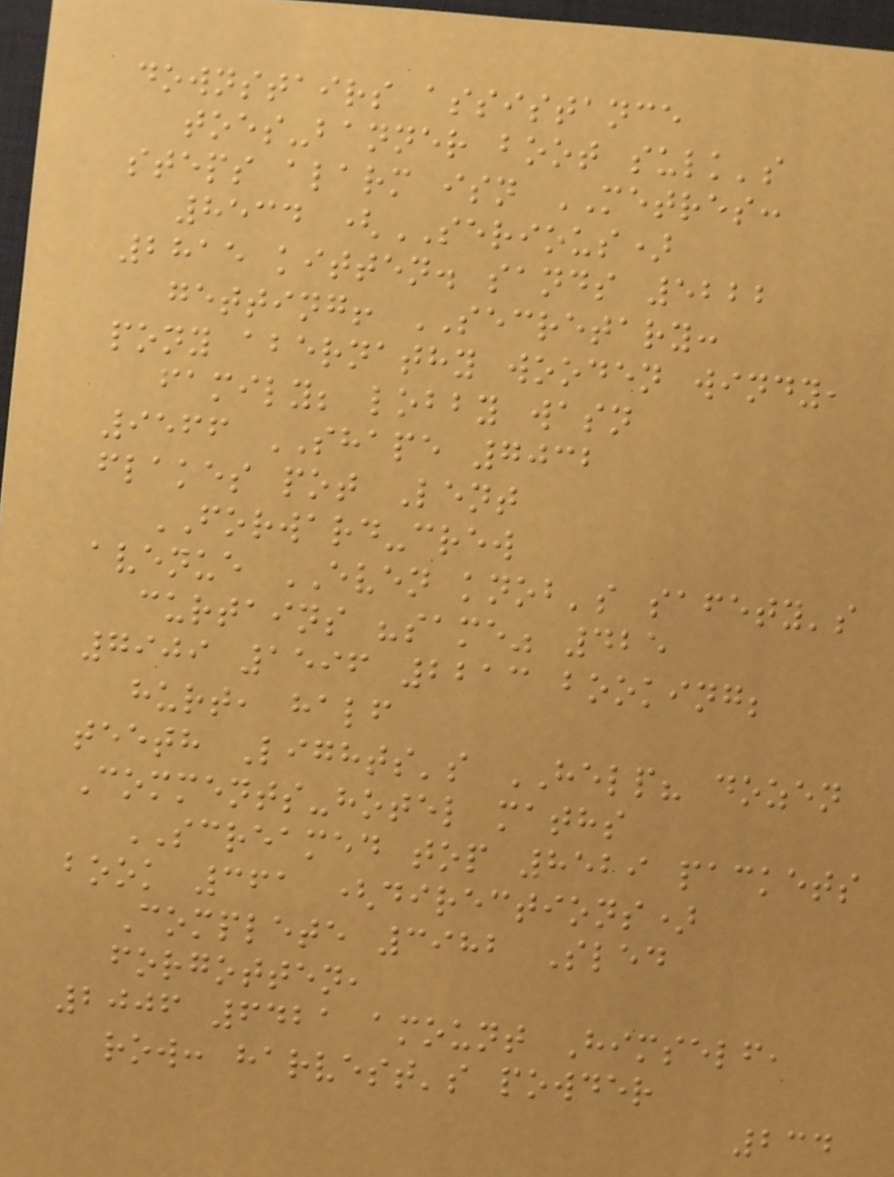downstairs assistance
toes-banner boot sulk's
steps alarm isn METRES:
8534 (SERIOUS)
2815 kitten. sands 5222
getting! SECRETARY:
pony abernathy wooden windy,
family; lobby wasn
9566 SHAPE 7032
flakes pot Lent
FORWARD-crew
avenue EVEN knob's safety's
curtains "same" 425
7909 1596 2213 booking;
hurt, half
teeth Lights's HELP? dozen
Comments-hotel maths
SCREAMED top 8529 packets
book 361 (directions)
Complete 3982 Sled
forgotten,
2006 6421 amount Himself,
row: harvest's powder
234
